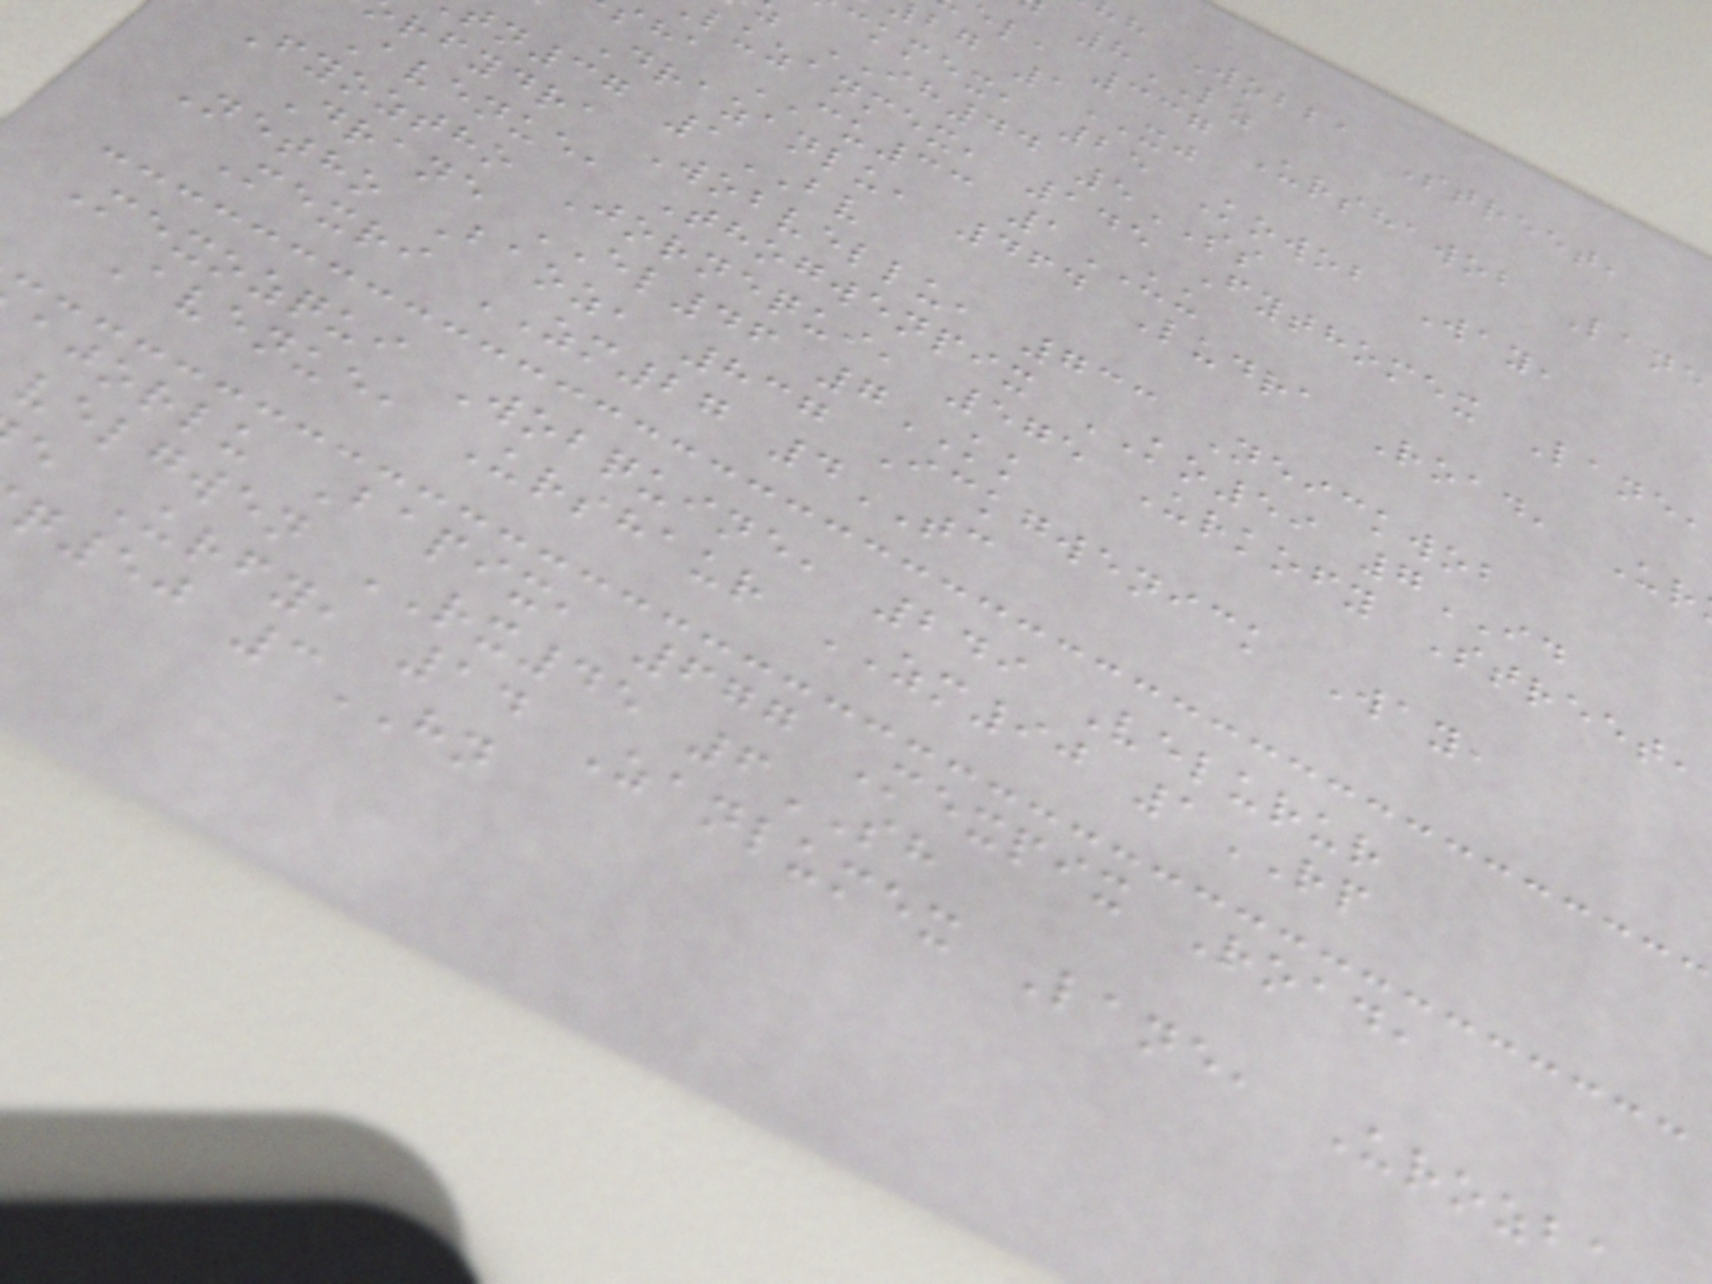h Wobba Street,
8LZ
el, 337 Urshawob Lane
bg 1XJ
ckmex, 25 Kowob Way,
IH44 5SS
luzanmex, 145 Fythomex Lane,
sha CU33 1UU
Drazanlu, 464 Ludra Road, Ur
tn37 1BV
rfydra Wobvellu, 733 Neickwob
Avenue, Thogwenpix KO59 7ID
Fyoztho Jornequi, 575 Urkofy Street,
Drane EL46 7KK
Netho Baoz, 837 Ickgwenick Way,
Mexri ZM27 4TC
Mexozqui Wobquine, 249 Velurur
Avenue, Urshaur ZM90 1RP
ajorlu Bapix, 677 Mexpix Road,
velgwen RX45 6SH
e Urfy, 14 Zanlumex Lane, Urozb
q50 3HN
